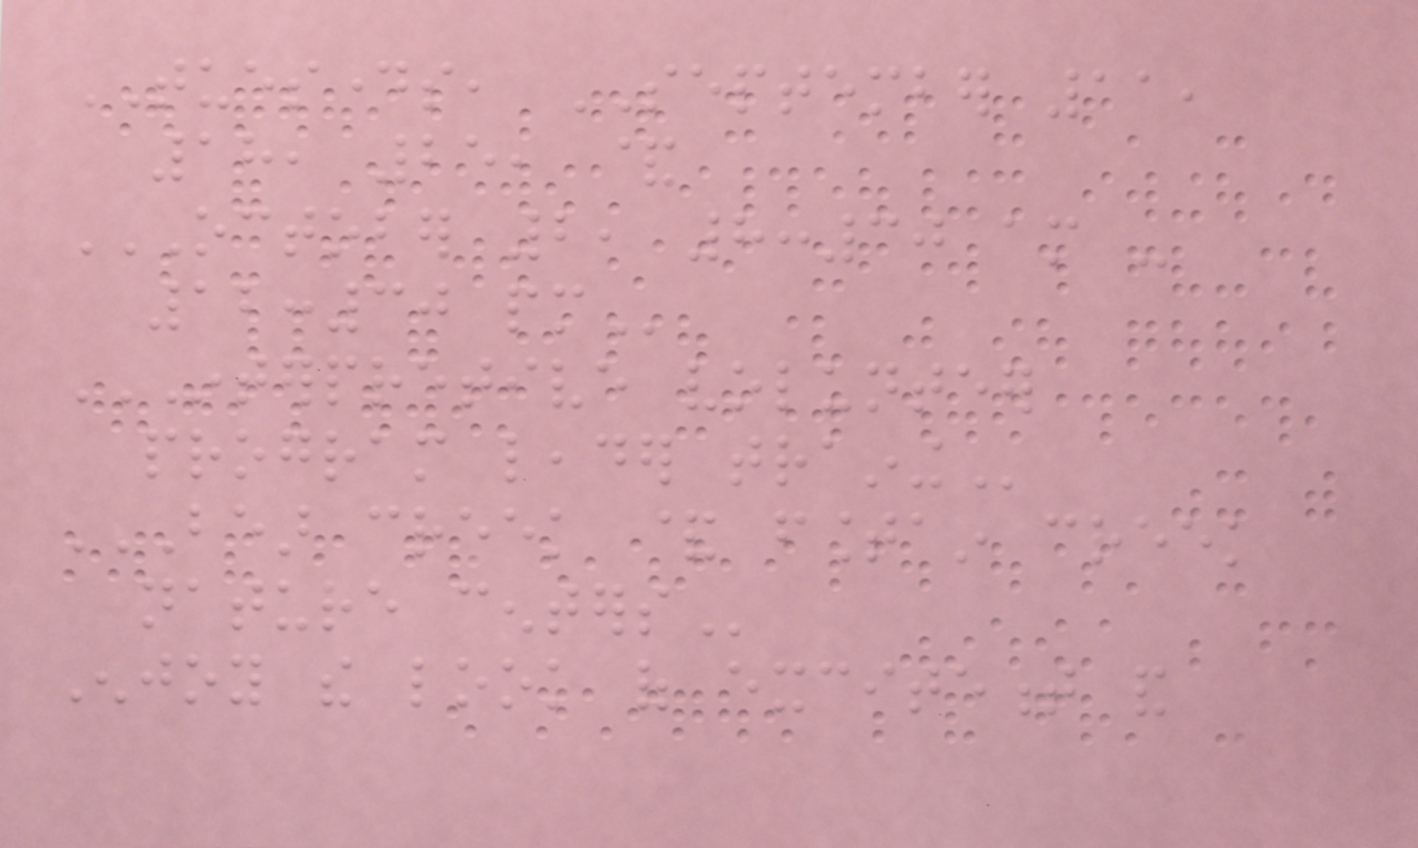TUESDAYS, SEPTEMBER 11,
18, 25, &
OCTOBER 2, 8:30 AM -
12:30 PM
INTERPRETIVE VOLUNTEER
PROGRAM LEADER TRAINING
BEAR CREEK & FOUNTAIN CREEK
NATURE CENTERS
Enjoy the look of excitement and
